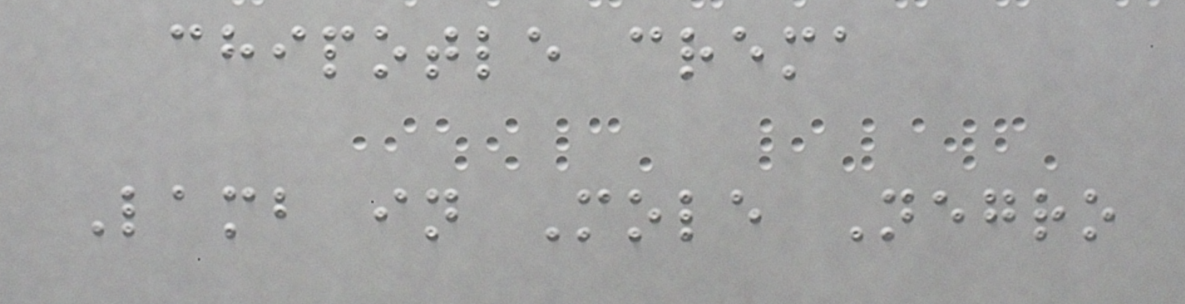chipotle crema
Lamb in Mole Negro
